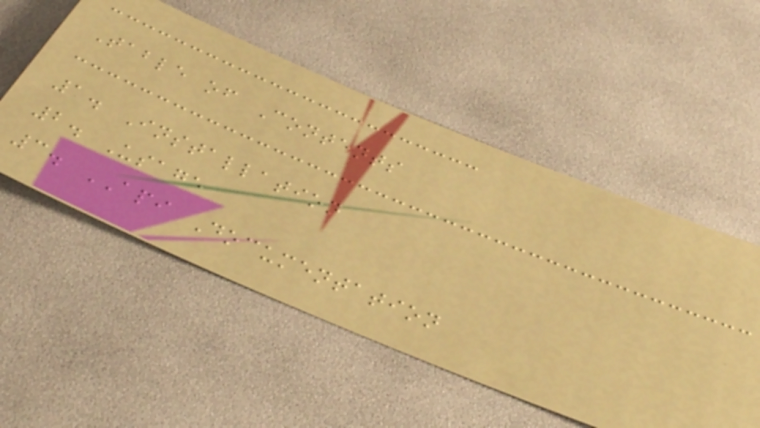Table of Contents
1. Installation
2. Usage
3. API Documentation
